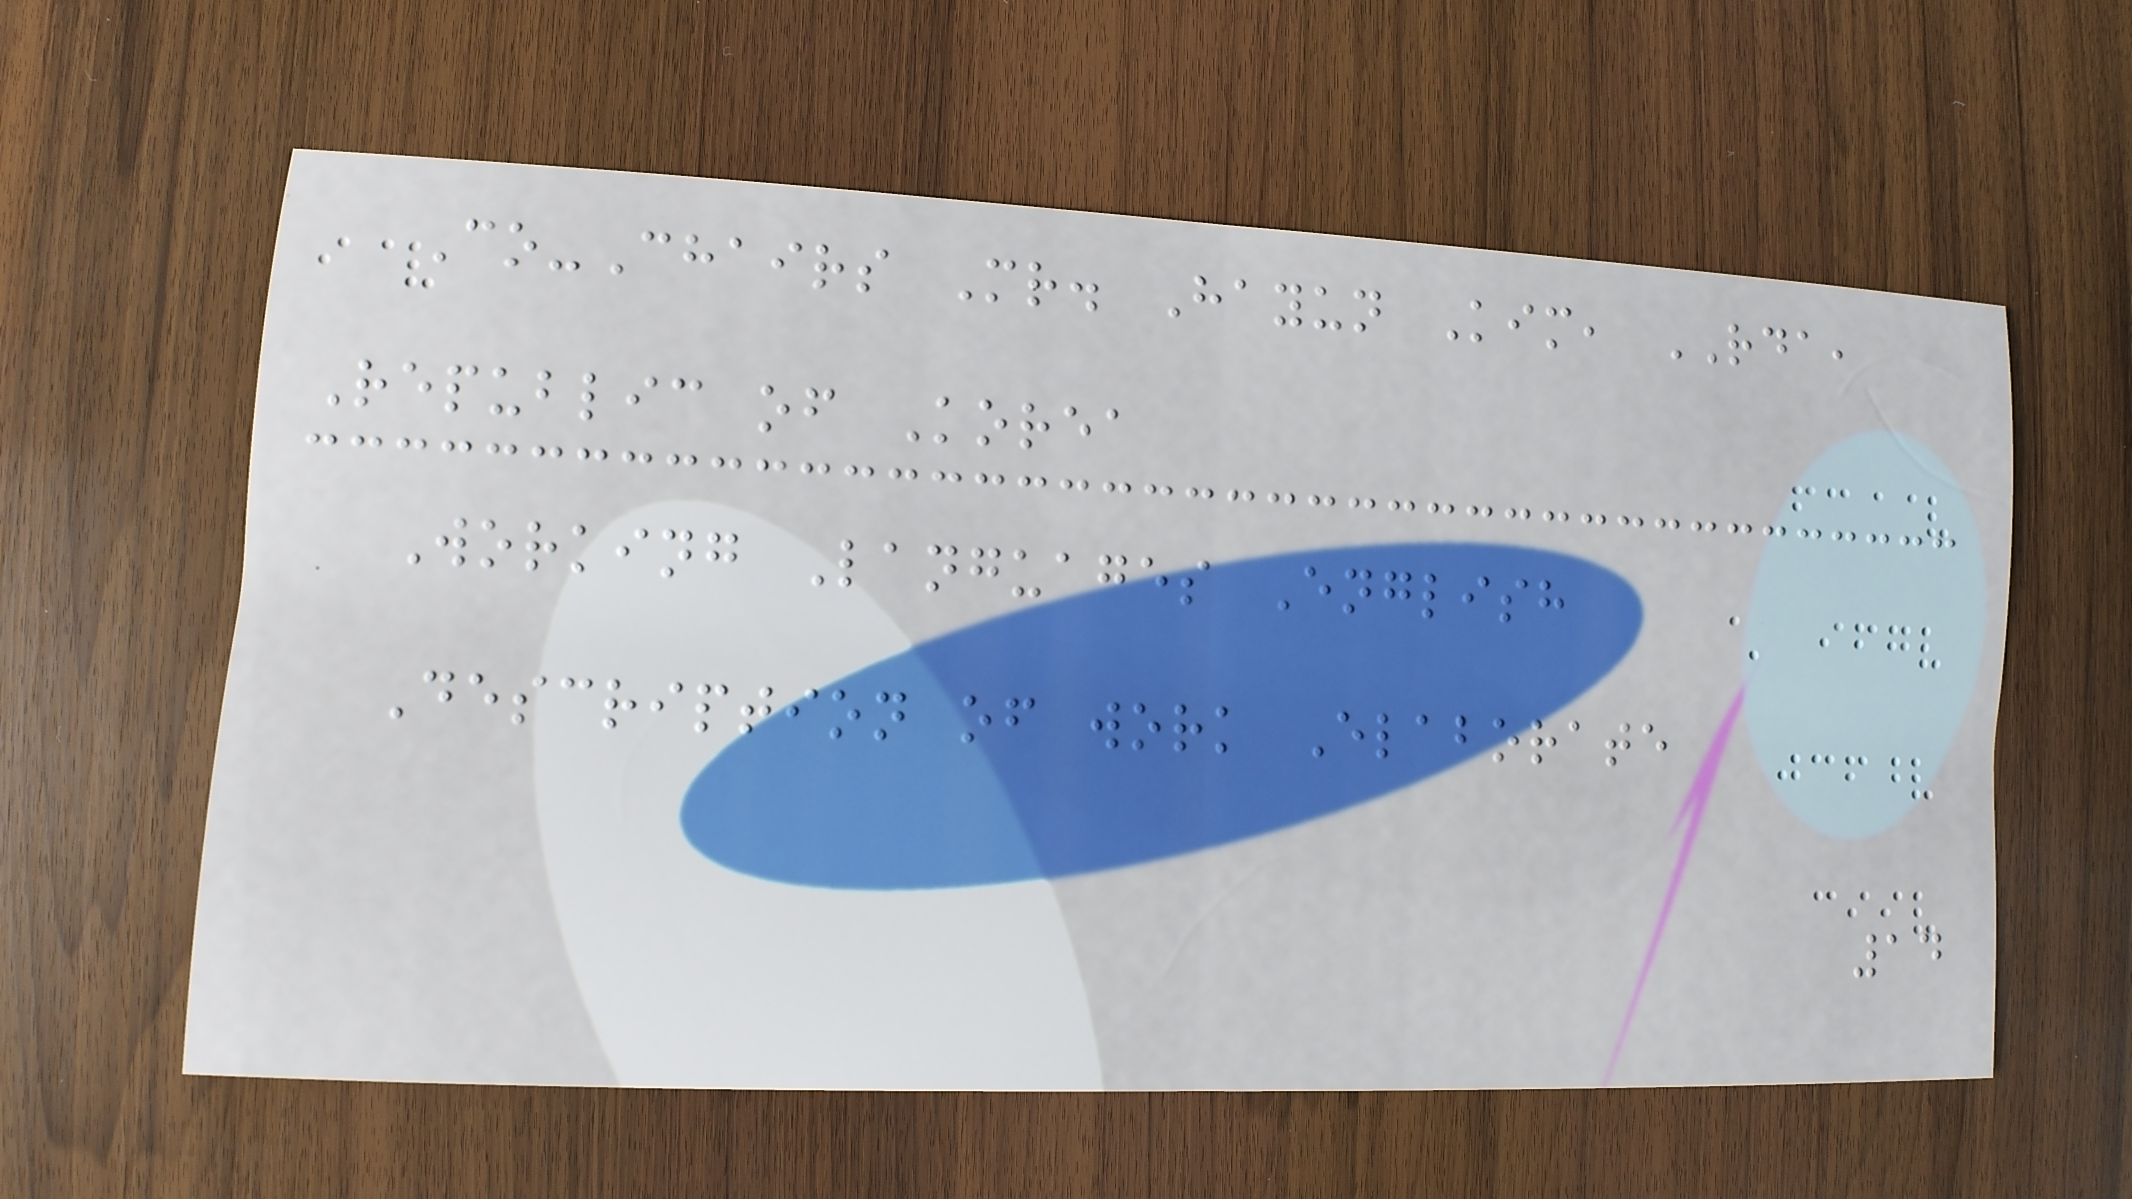Co-Chairs Mr. Hayun Kim, RDA,
Republic of Korea
Working Languages English
Description of work Elaborate
14
